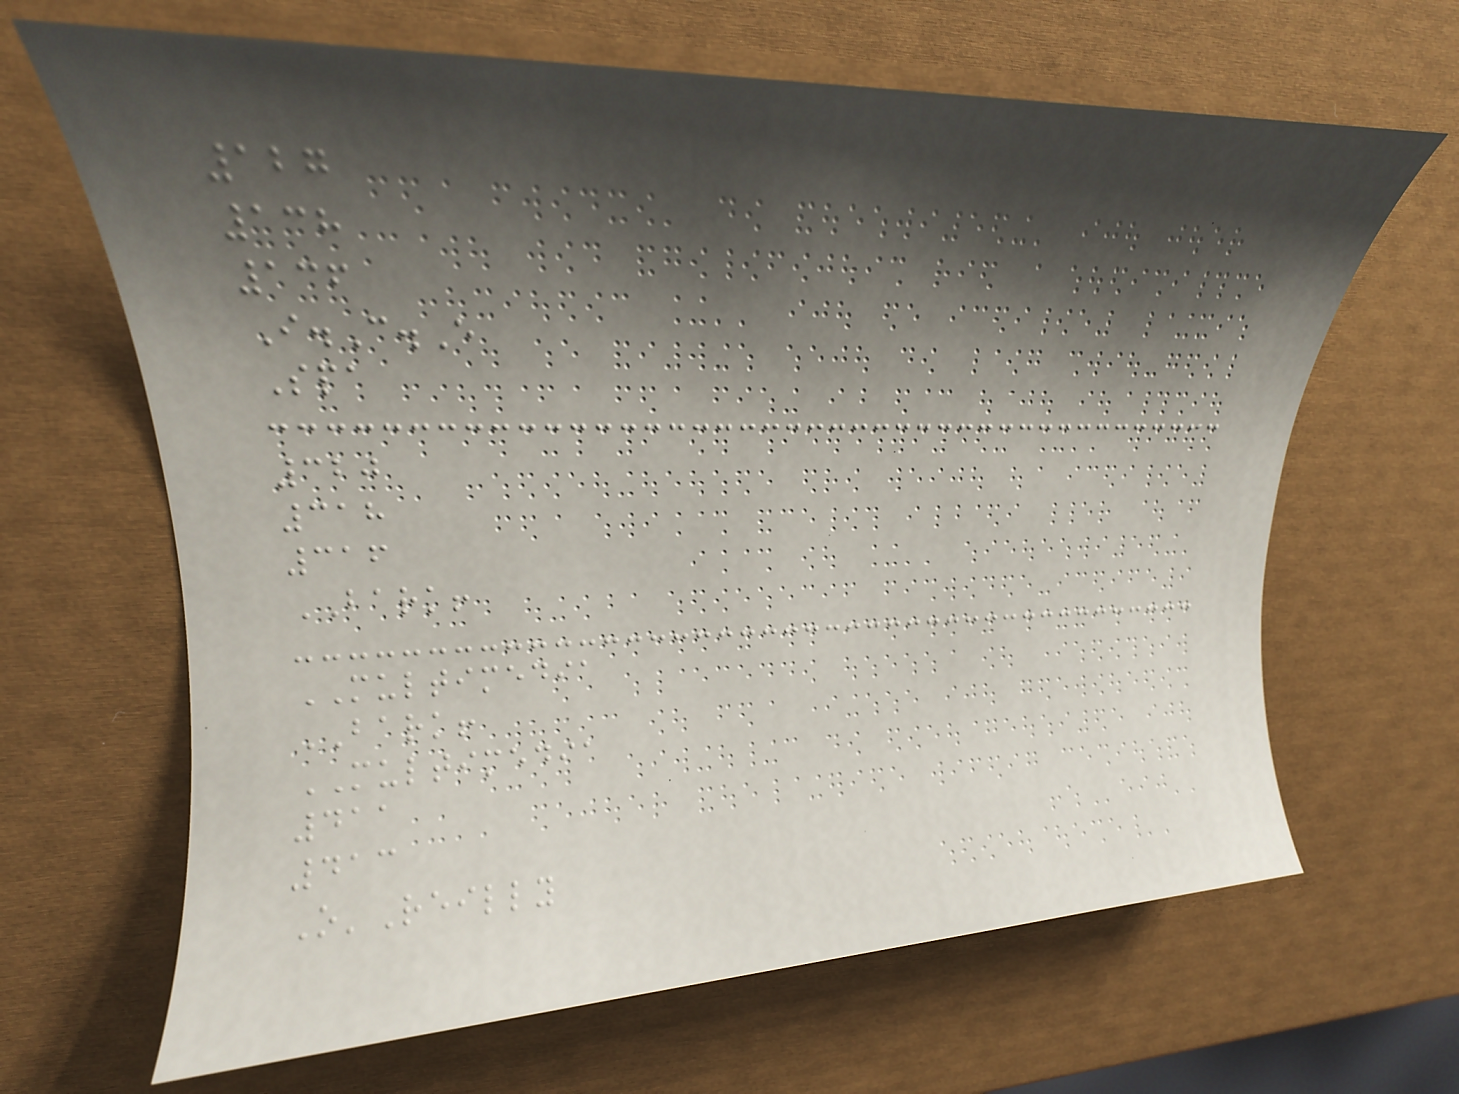127
138
136
I.C.E
Spa
320
318
316
BARK!
MULTIMEDIA
BARK!
MULTIMEDIA
411
413
O'Reilly
